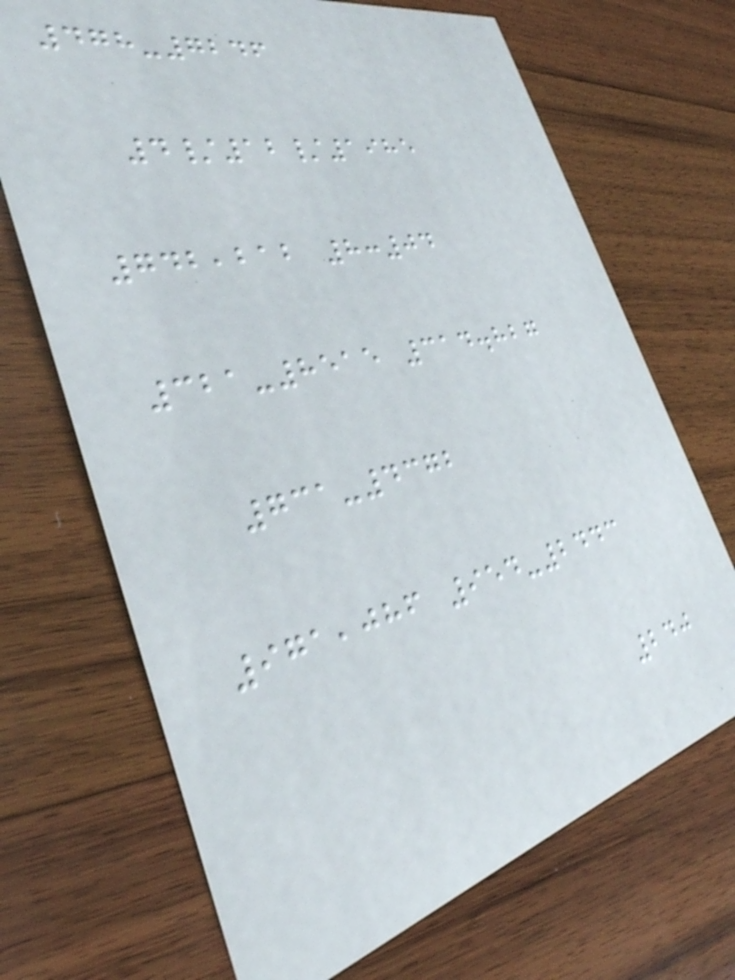478-7246
4/12/1985
742,212 8:04
321-8515 314.827
731-4372
971,086 954-2443
240
